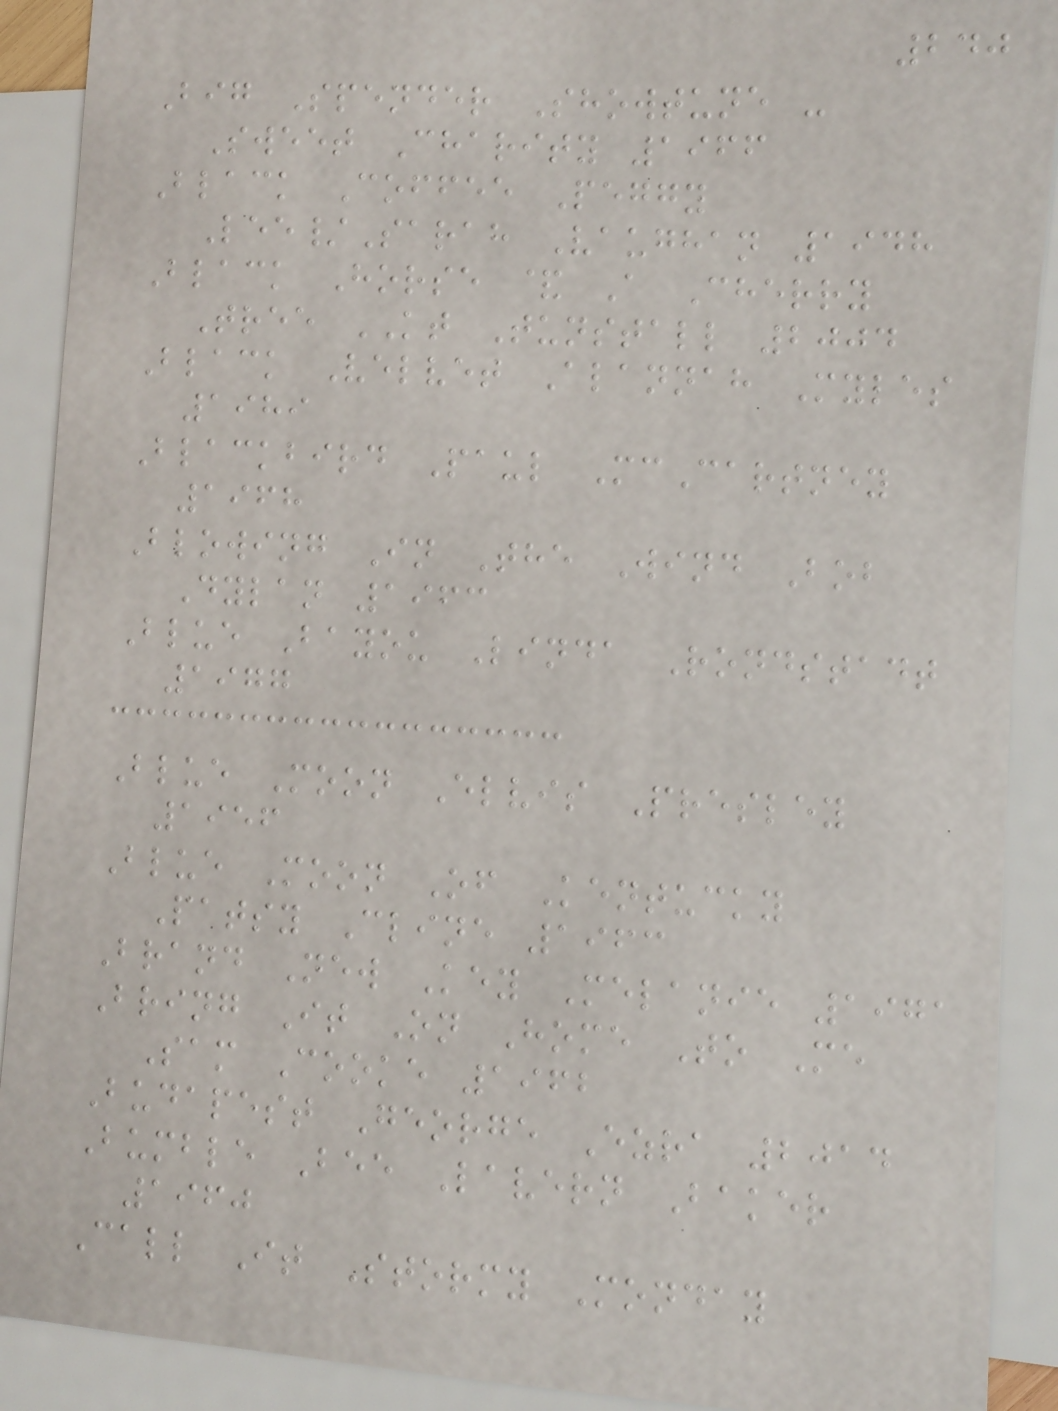240
Big Spender Showtune -
Sweet Charity 1966
Black Coffee Peggy
Lee/Sarah Vaughan 1948
Black Horse & A Cherry
Tree KT Tunstall 2004
Black Velvet Alannah Myles
1989
Blackbird Paul McCartney
1968
Blowing In The Wind Bob
Dylan 1963
Blue Bayou Linda Rondstadt
1977
Blue Moon Elvis Presley
1956
Blue Moon Of Kentucky
Patsy Cline 1963
Brand New Key Melanie 1971
Bring It On Home To Me
Sam Cooke 1962
Budapest George Ezra 2014
Bumble Bee Lavern Baker
1960
Call It Stormy Monday
